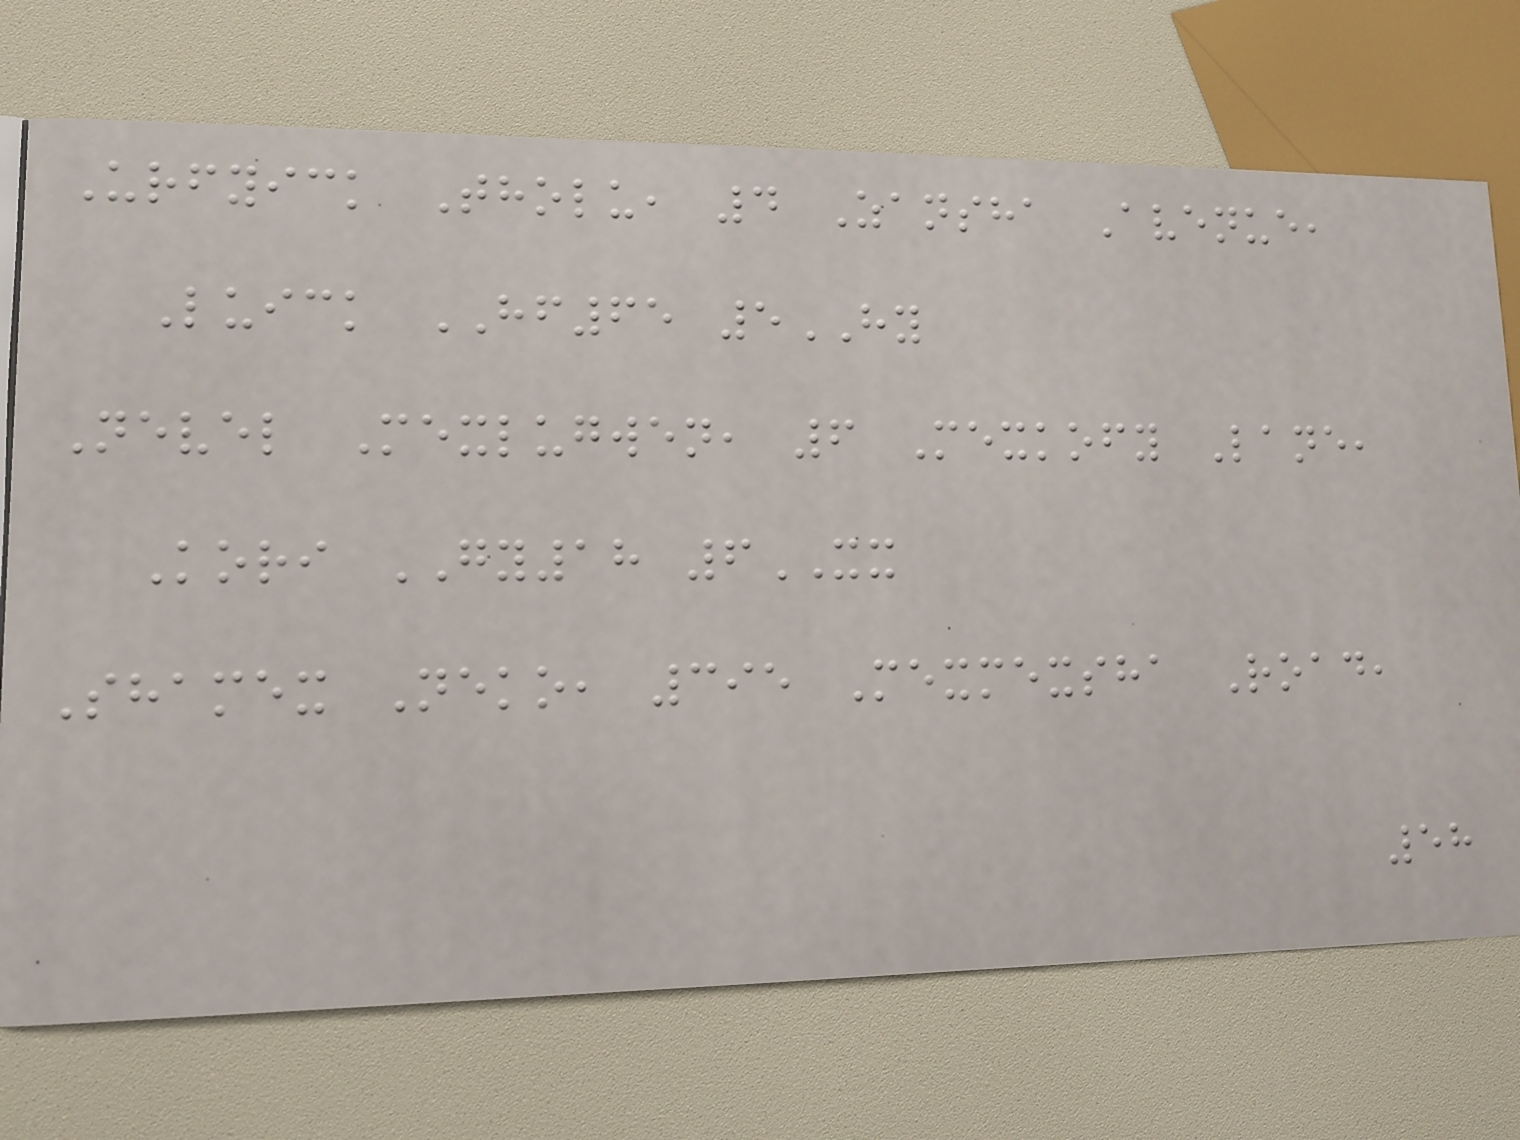Urfyick Tholu, 4 Zansha Avenue,
Luick HF65 5HY
Nevel Mexlugwen, 6 Mexkofy Lane,
Kori GY18 6XX
Shamex Neko, 395 Mexmexsha Road,
58
